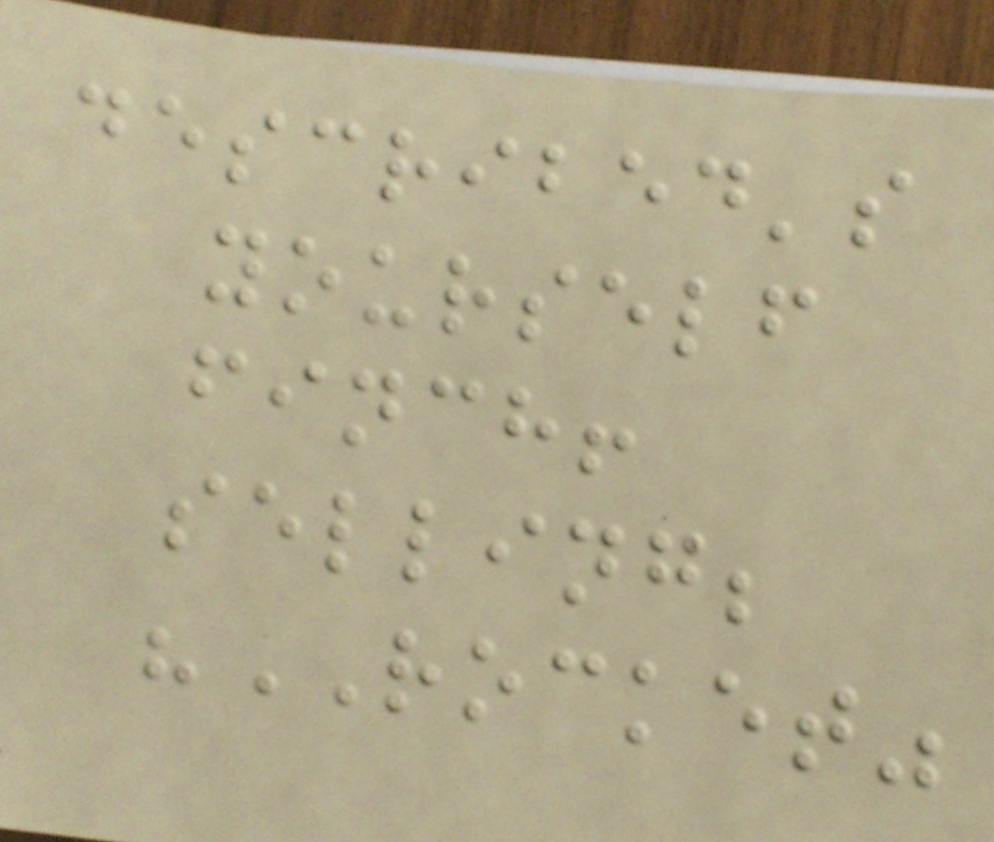described's
yourself
finch!
selling;
"ROCKET"
